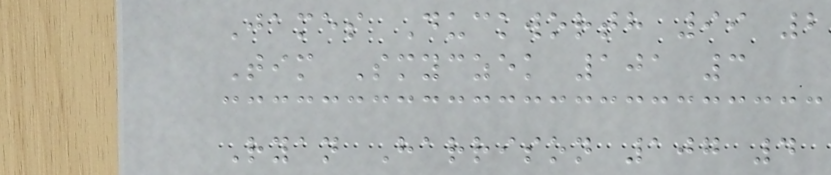James Duckworth 99 2
Tim Smyczek 101 3
Ryan Harrison 107 4
